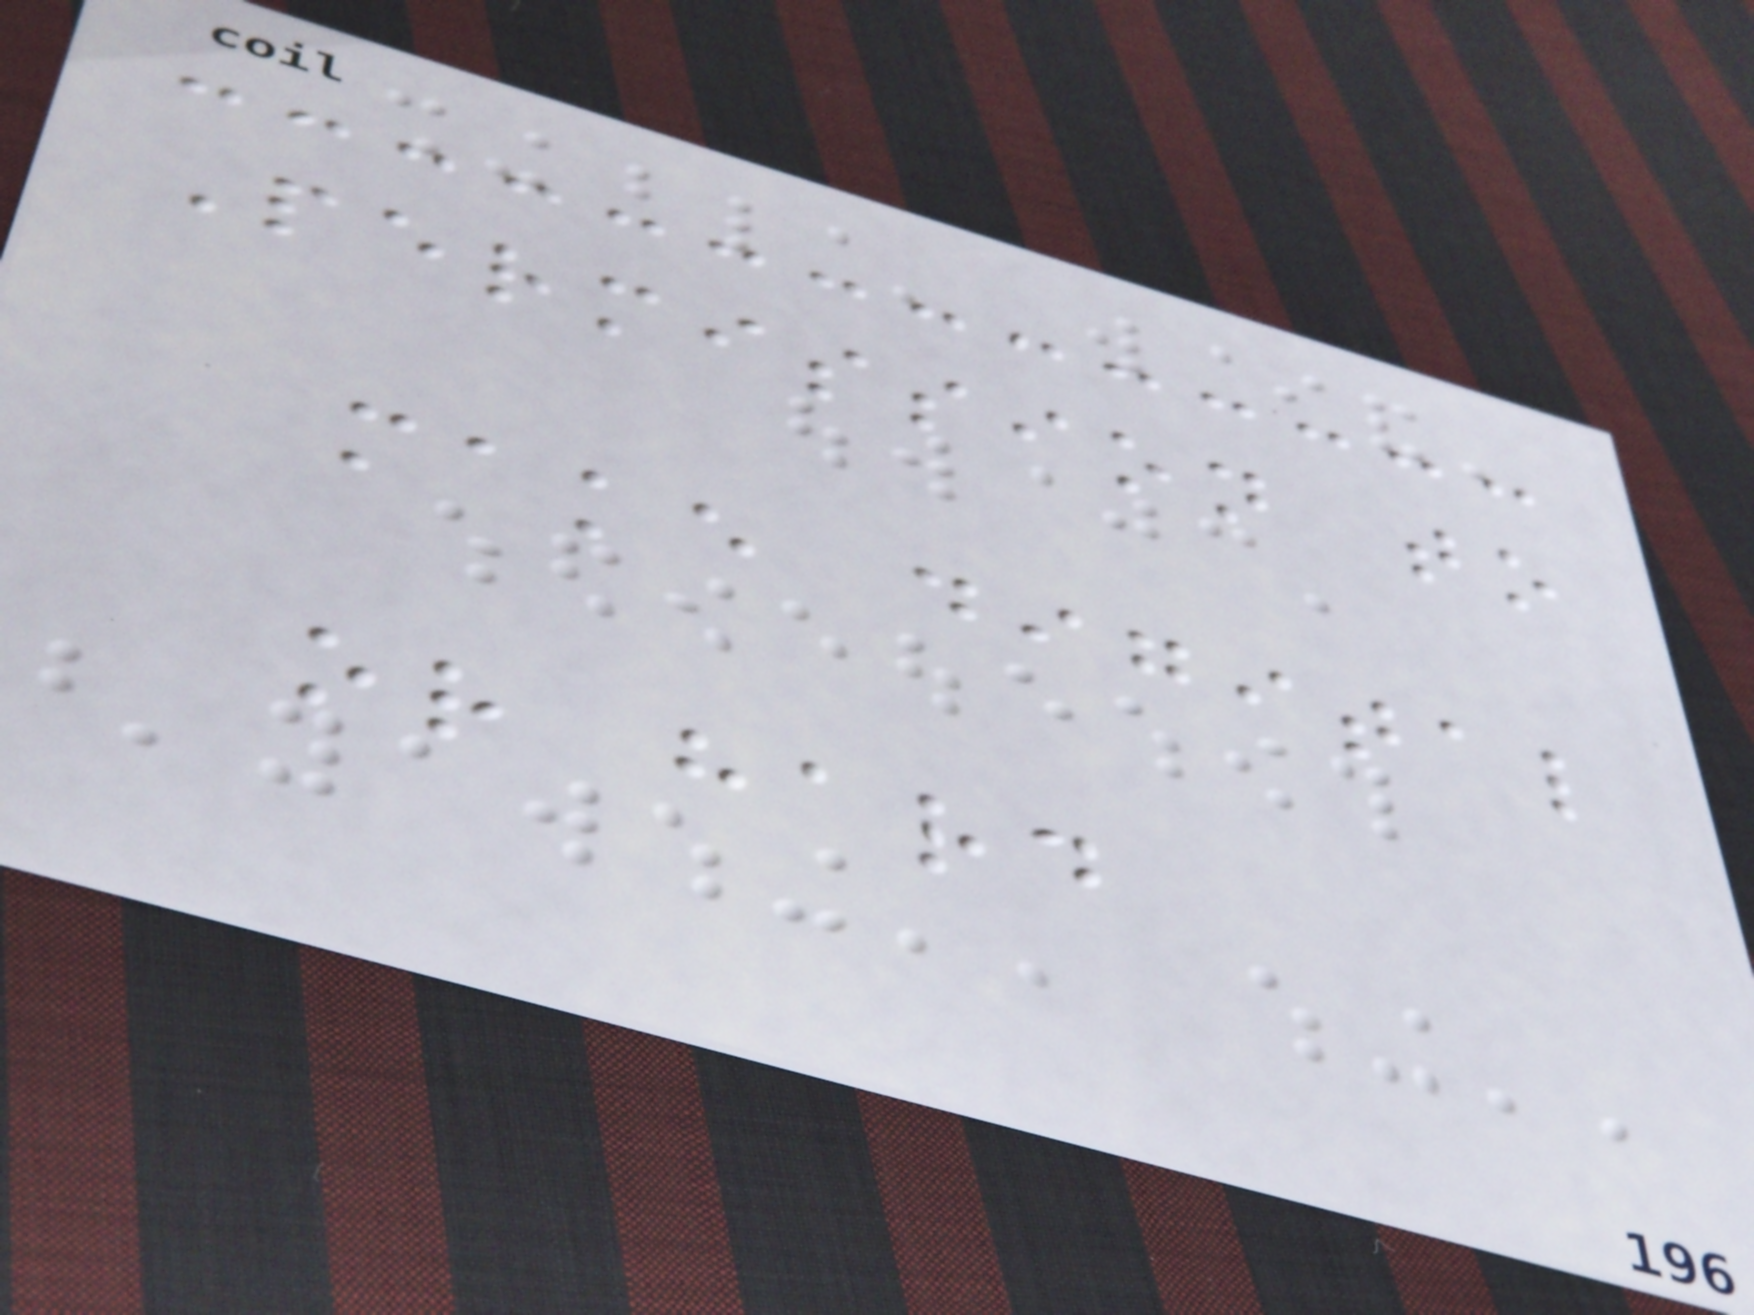Permission to
make digital
or hard
